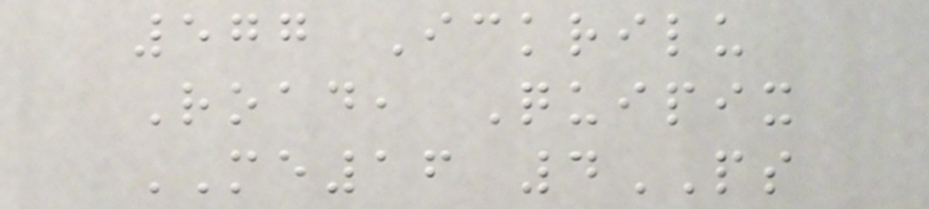577 Ickrilu
Road, Quipix
ME16 4PS
